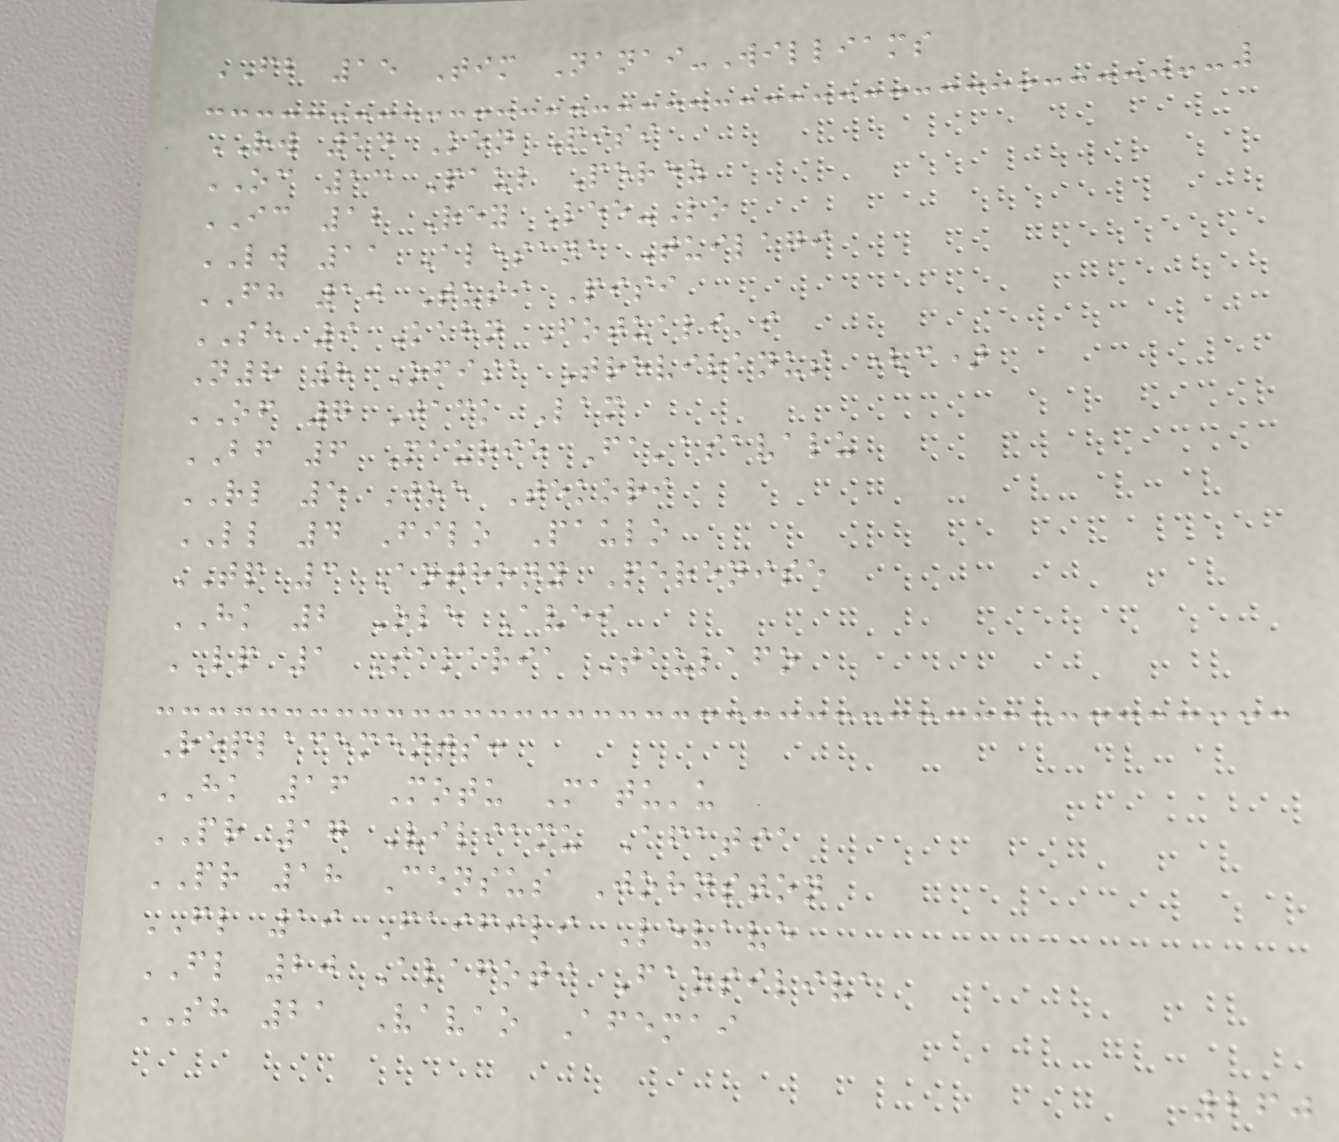FB 15 Tim Nanai-Williams
RW 14 Ken Pisi
OC 13 Paul Perez
IC 12 Rey Lee-Lo
LW 11 Alesana Tuilagi
FH 10 Tusi Pisi
SH 9 Kahn Fotuali'i
N8 8 Ofisa Treviranus (c)
OF 7 Jack Lam
BF 6 Maurie Fa'asavalu
RL 5 Joe Tekori
LL 4 Filo Paulo
TP 3 Anthony Perenise
HK 2 Ole Avei
LP 1 Sakaria Taulafo
Replacements:
HK 16 Motu Matu'u
PR 17 Viliamu Afatia
PR 18 Census Johnston
FL 19 Faifili Levave
FL 20 Alafoti Faosiliva
SH 21 Vavao Afemai
260
